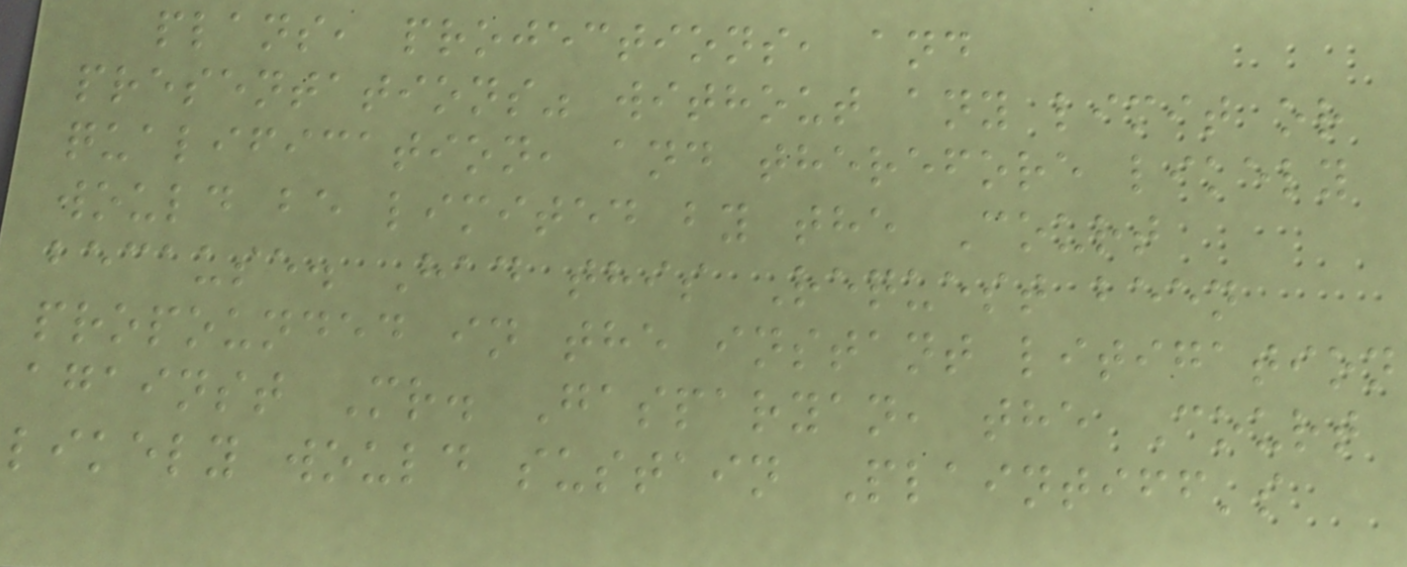plans, projections, and
presentations" without any limit or
qualification, and therefore likely
would be limited by the Court
because. Had this Request been
propounded in the instant litigation
against Mr. Gasparyan, the Court
likely would sustain Plaintiff's
